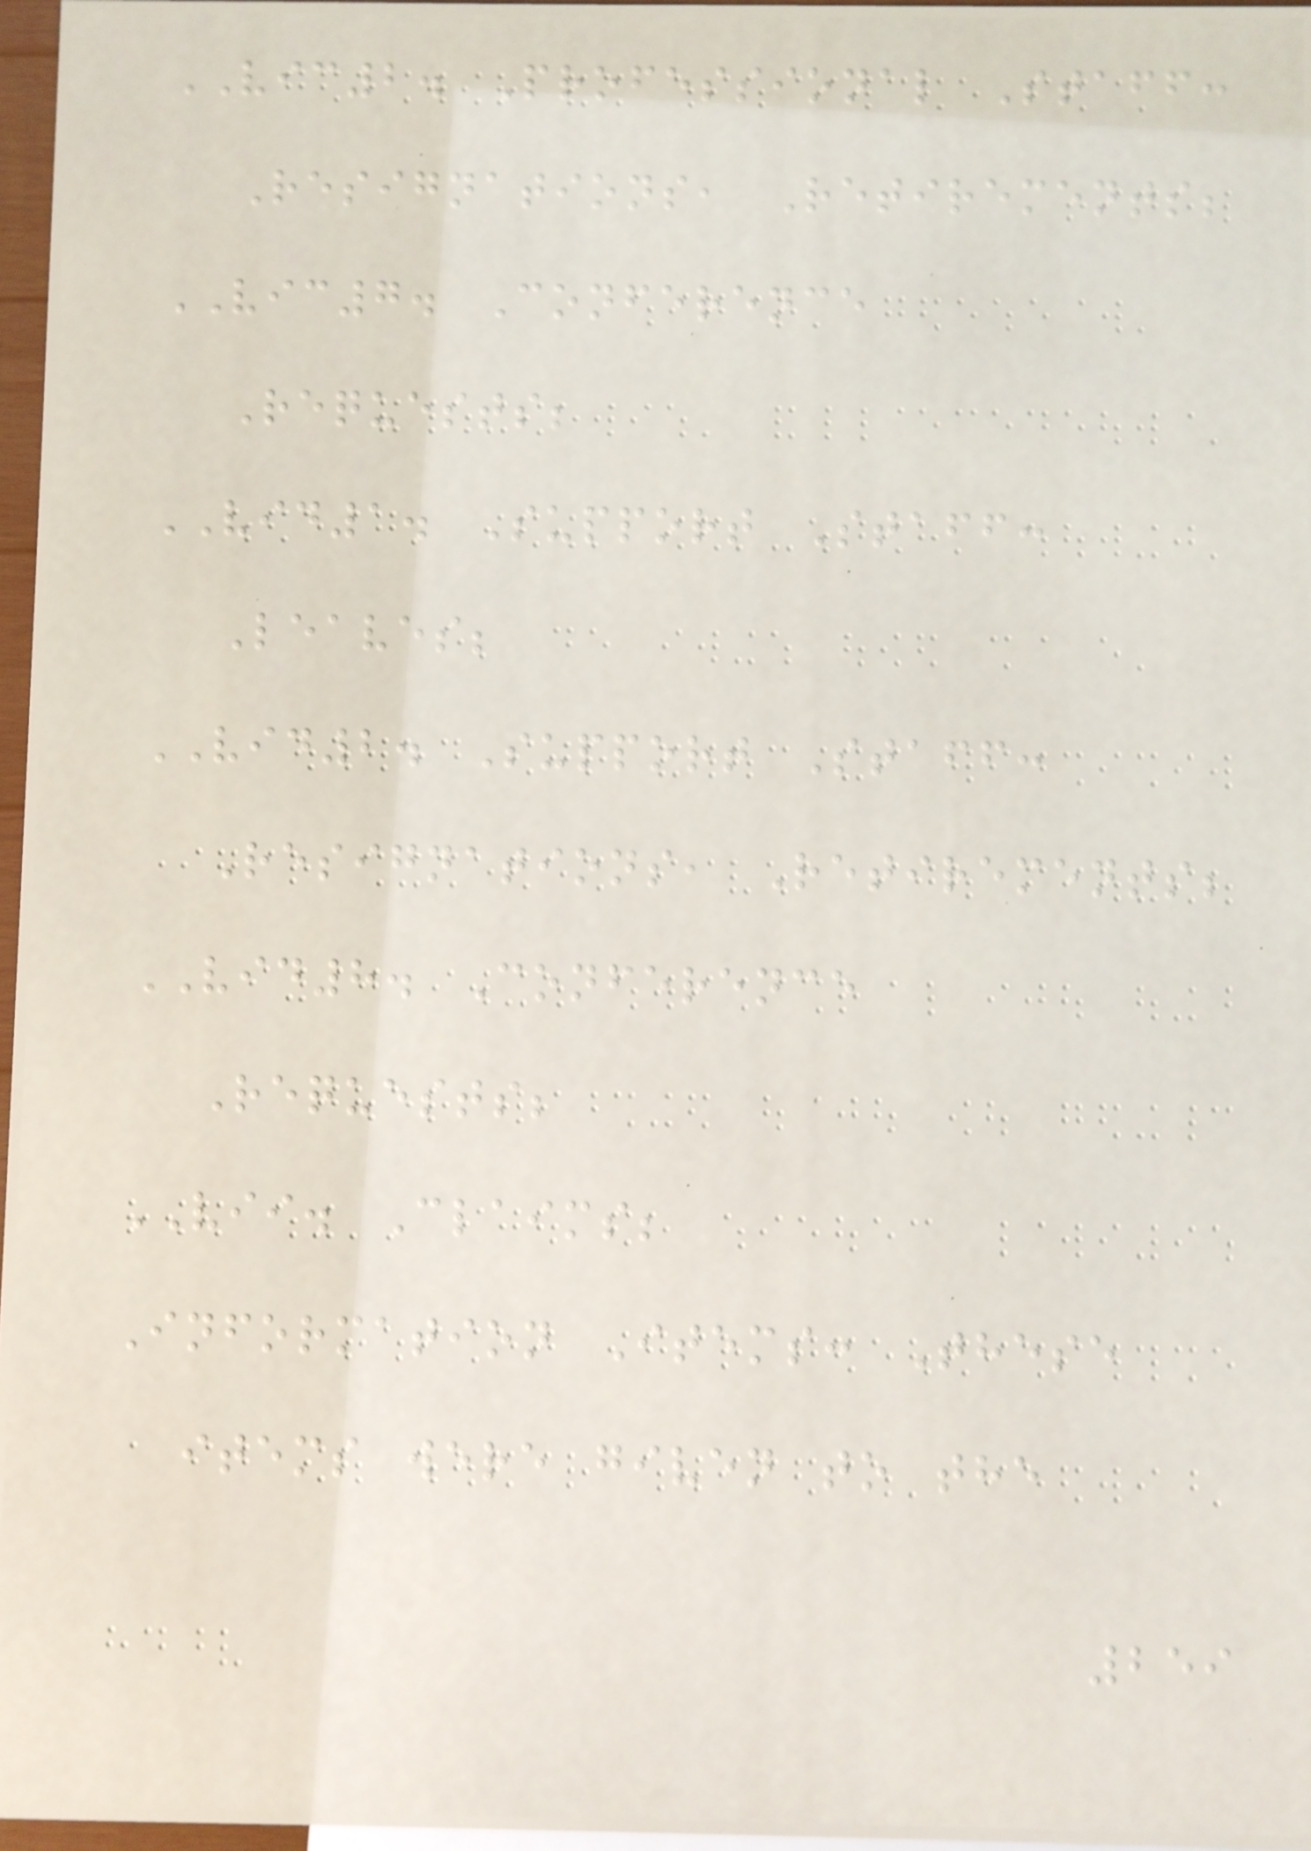VIC2. Professional Staff:
Resignations, Retirements;
VIC7. Conference
Requests;
VID1. Support Staff:
Leaves;
VID2. Support Staff:
Resignations, Retirements;
VID8. Conference
Requests;
VII. Claims;
Information Items: These
items were given to the
259
